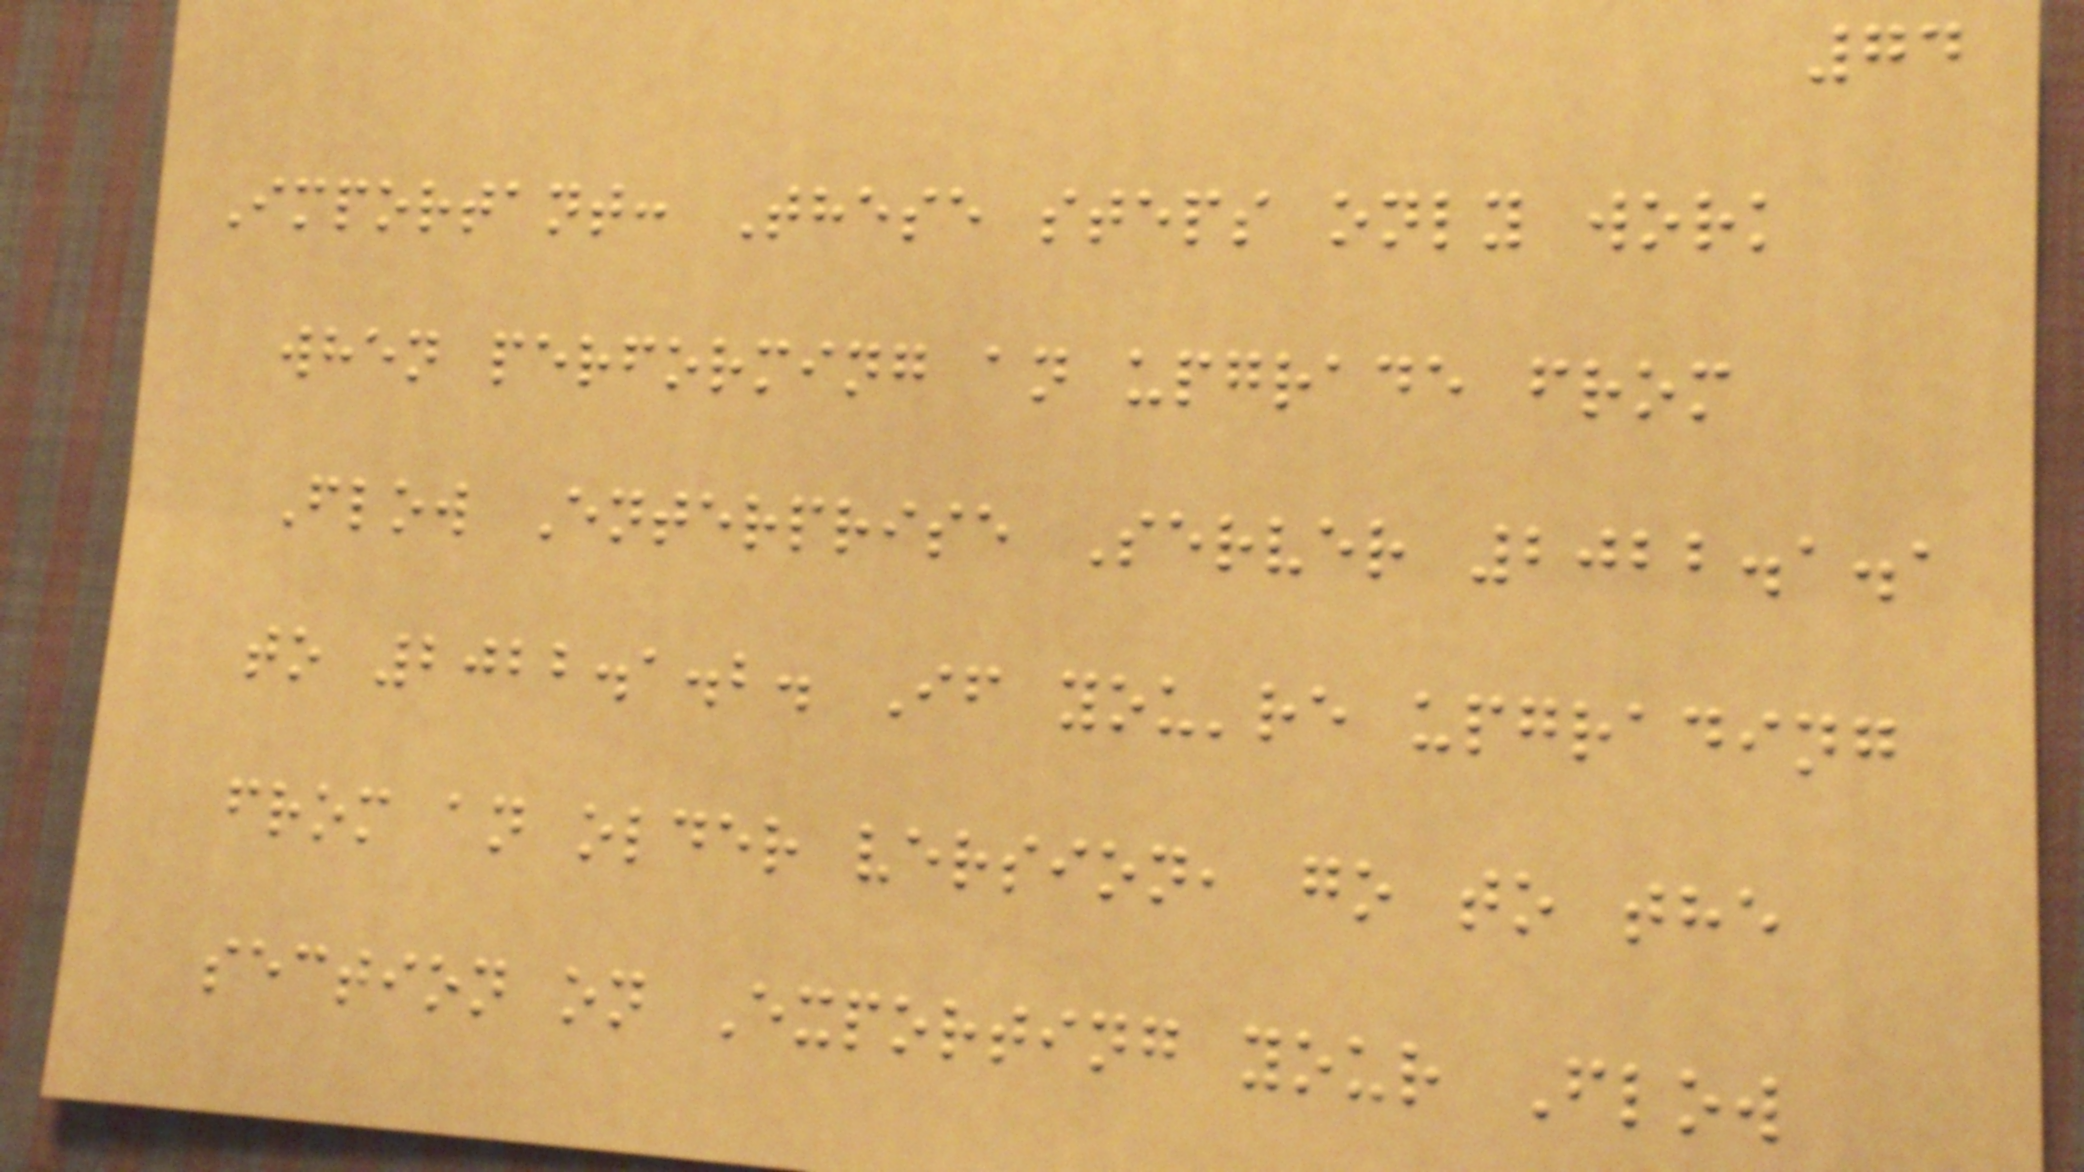74
Important: These steps only work
when performing an upgrade from
Flow Enterprise Server 2022.1.1
to 2022.1.2. If you're upgrading
from an older version, go to the
section on Exporting your Flow
